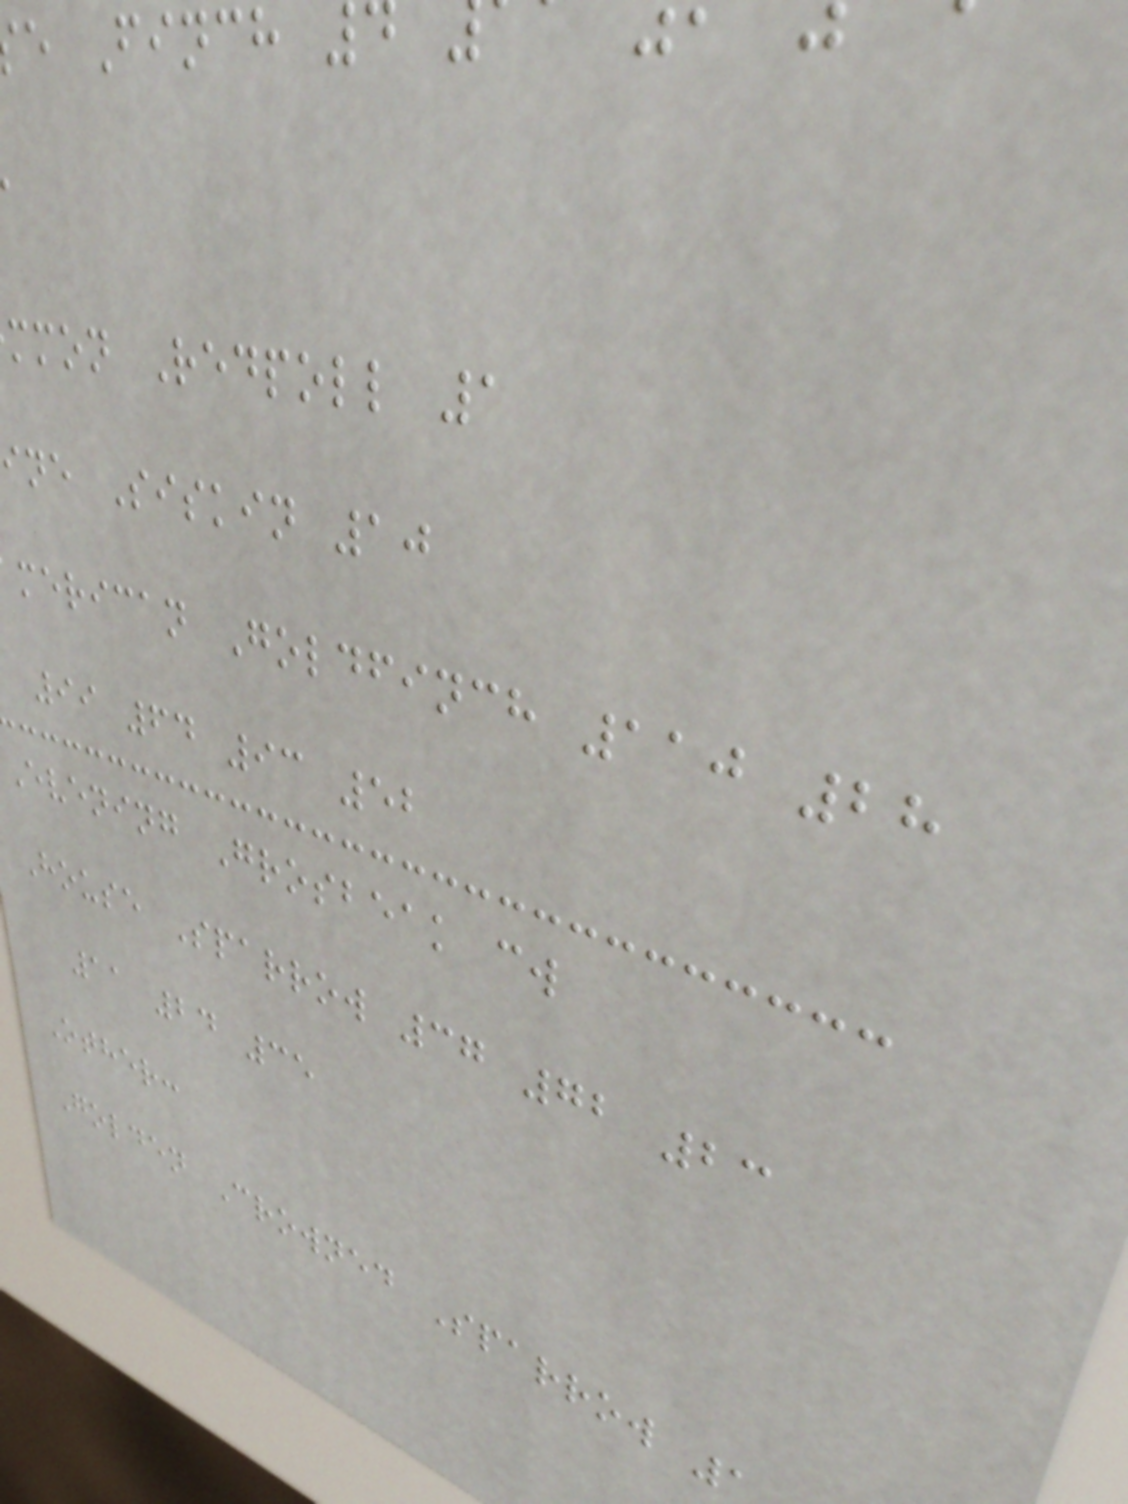e Finch
mmon Redpoll 1
ine Siskin 10
merican Goldfinch 110 28
99 64 93 52
Evening Grosbeak cw
House Sparrow 37 72 23
11 24 35
Other:
Golden Crowned Sparrow
